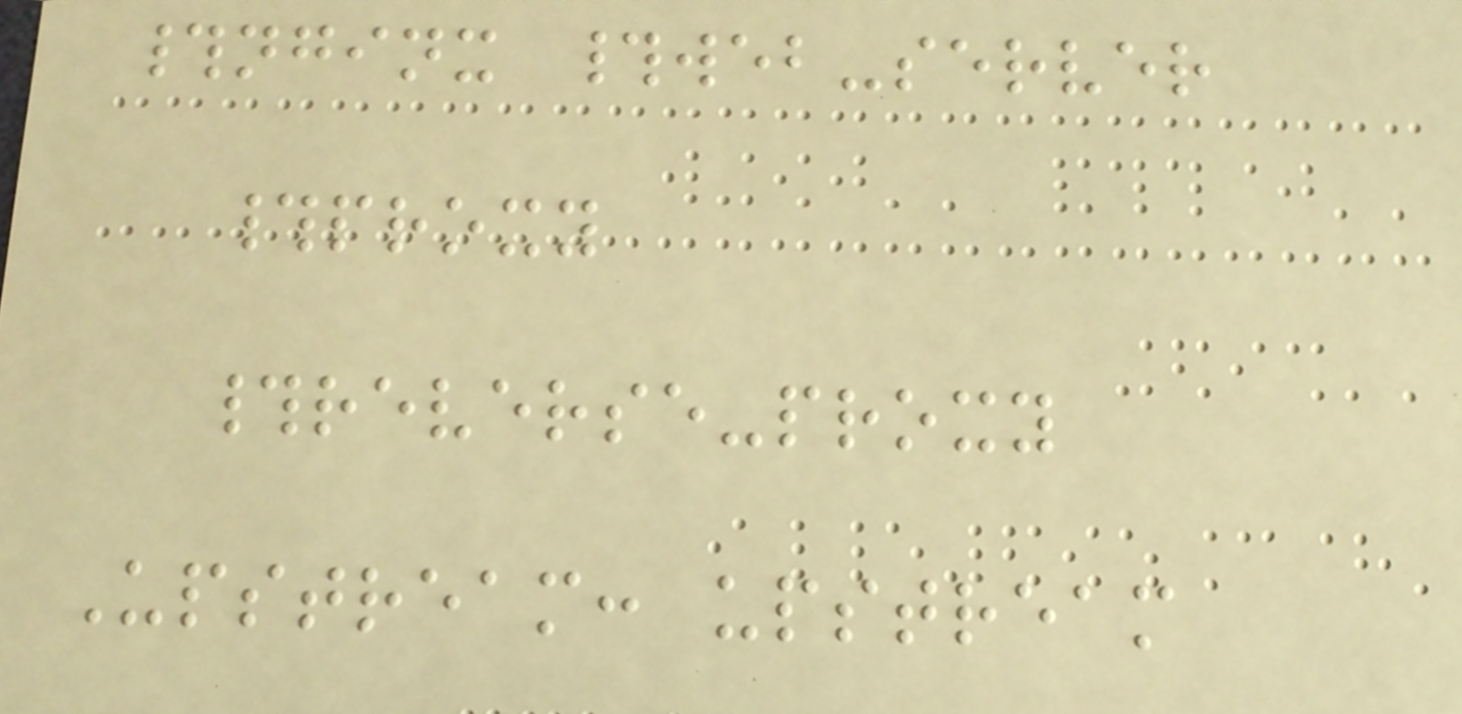#nginx #web-server
#proxy
#reverse-proxy
Upstream: upstream
